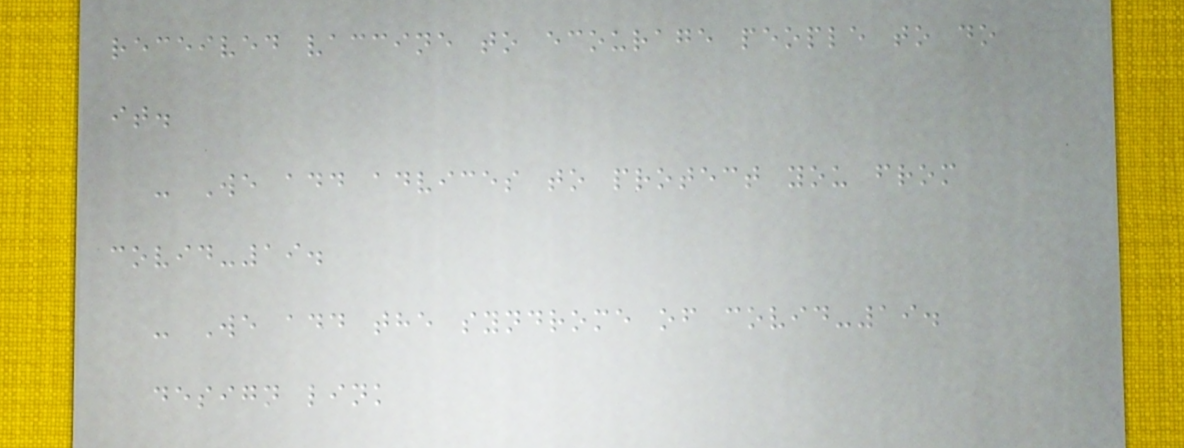received vaccine to ecourage people to do
it.
- We add advices to protect you from
covid-19.
- We add the syndrome of covid-19.
design link
